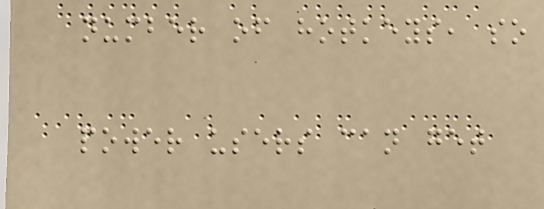number of hotkeys, so
power users can get
